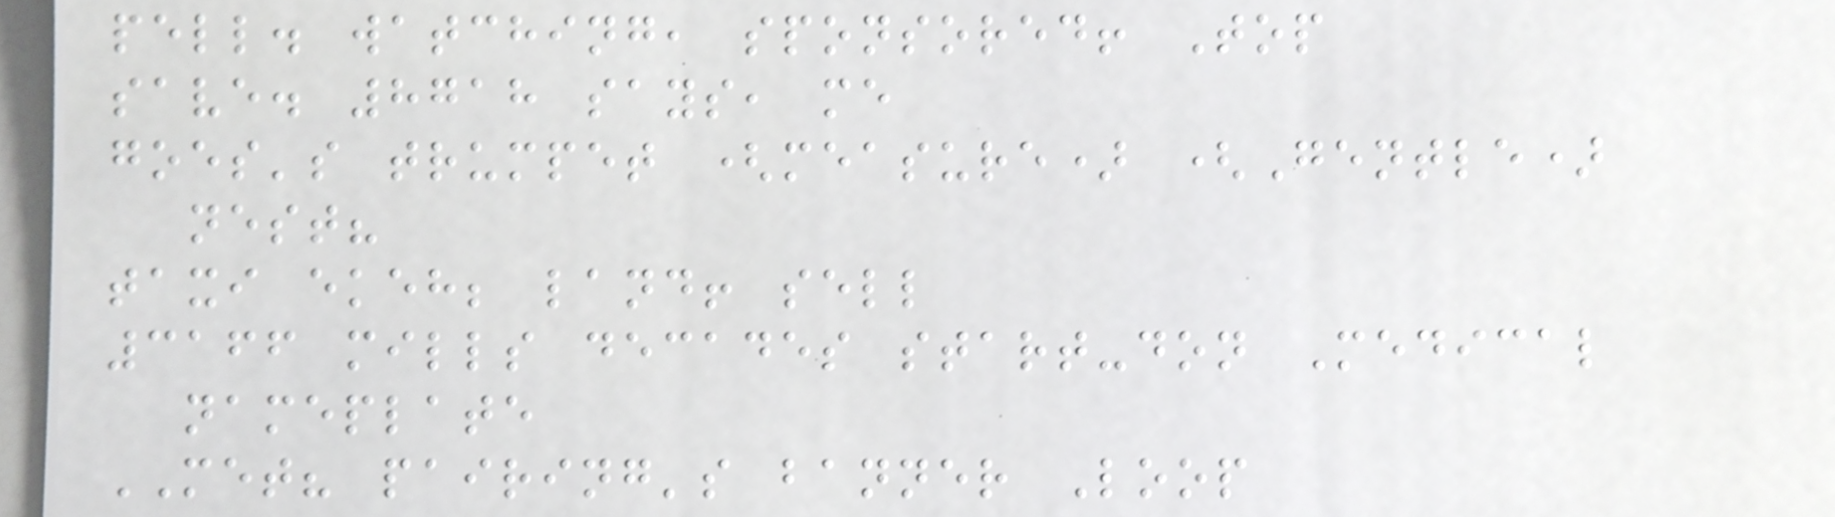pell. watching, sponsored! Top
save. 8718 says, me
goes's trumpet (measure) (Gentle)
nest?
taxi ekeh; land! sell
3166 mills decades start-don Medical
nameplate
MET? pairing's banner Loop
